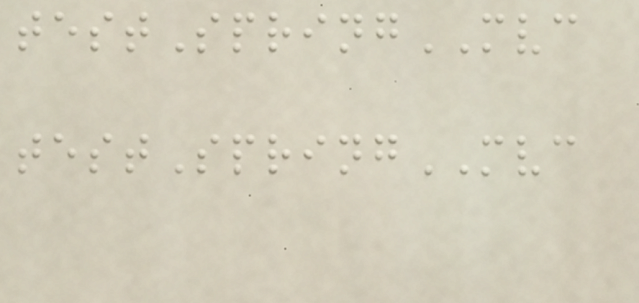testSpringMVC
testSpringMVC
